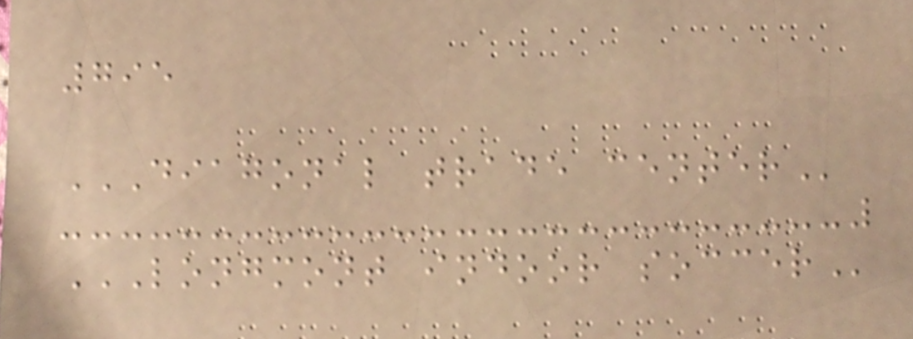795
DIAGONAL TRADE CENTER
LONGMONT INDOOR SOCCER
